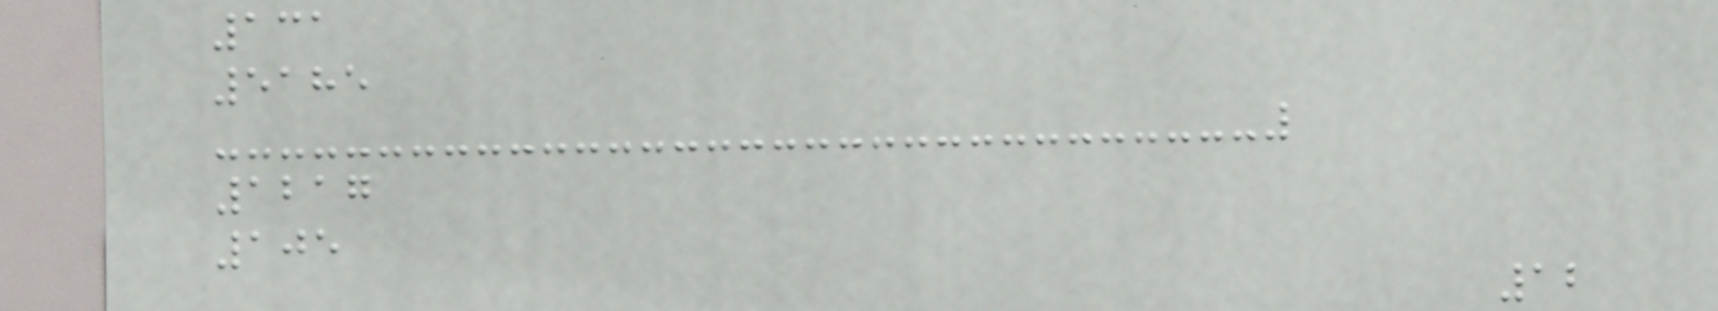131
5185
1217
105
12
